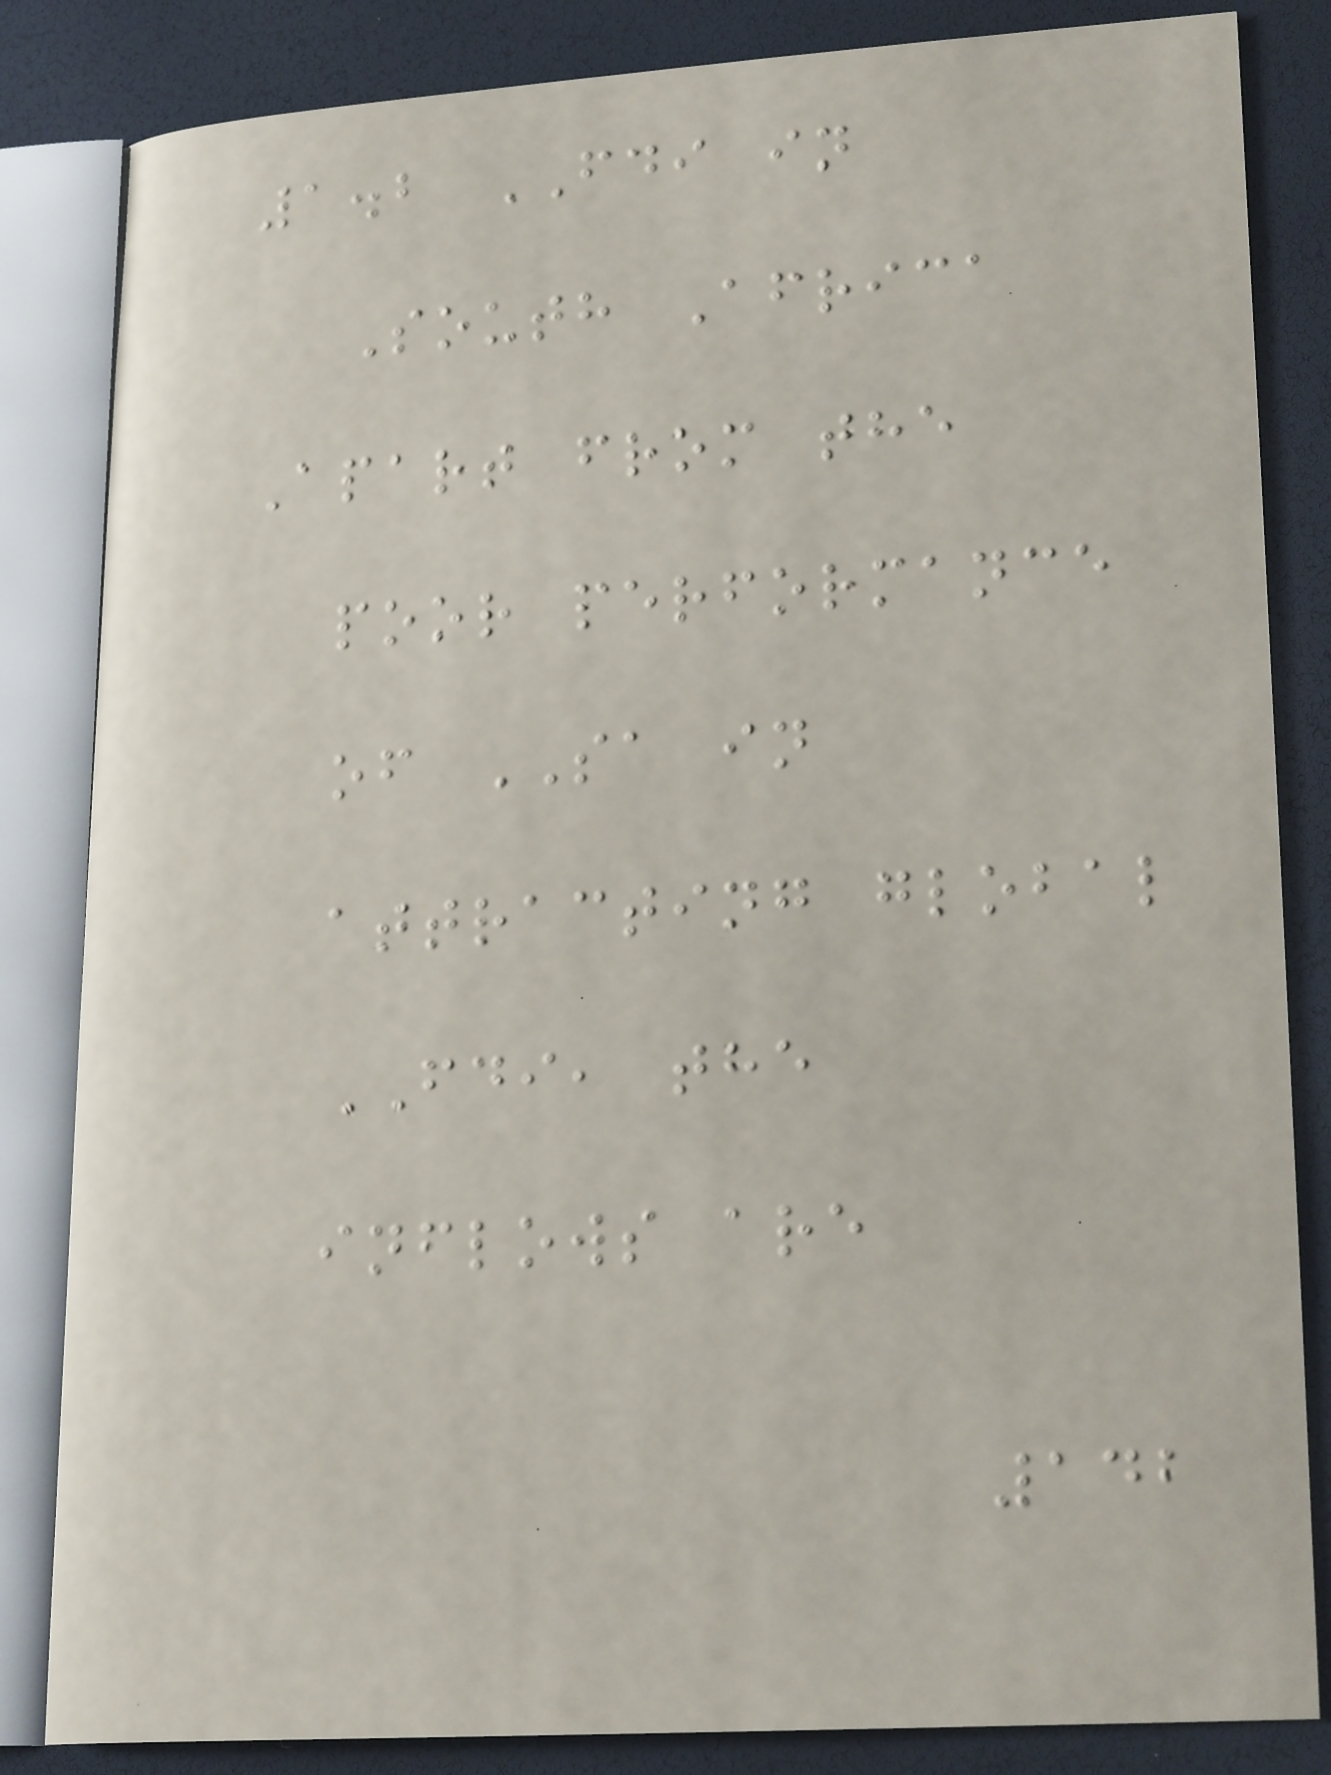1.2 FDI in
South Africa
Apart from the
poor performance
of SA in
attracting global
FDI, the
inflows are
142
